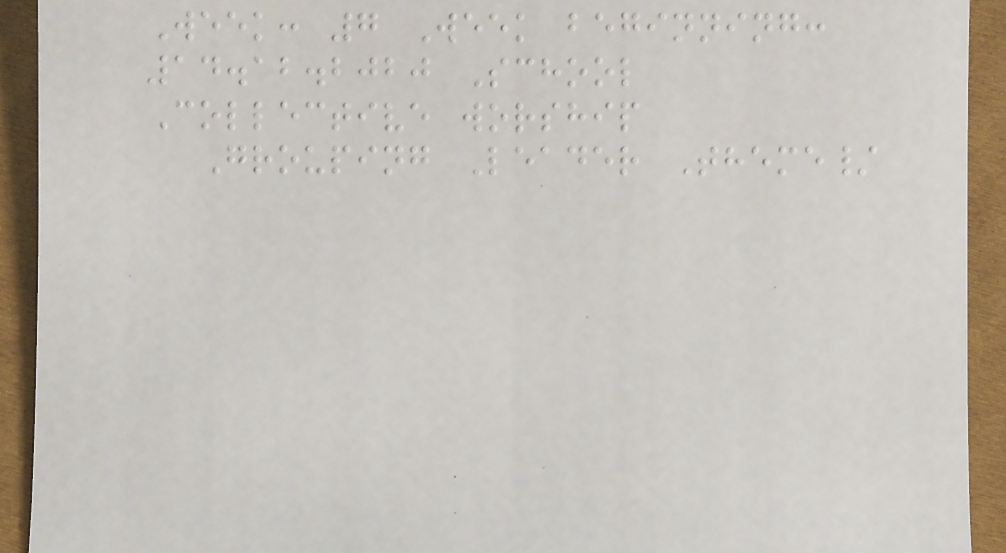Week: 7 Week beginning:
14.12.2020 School
Collective worship
Grouping Leader Theme/
